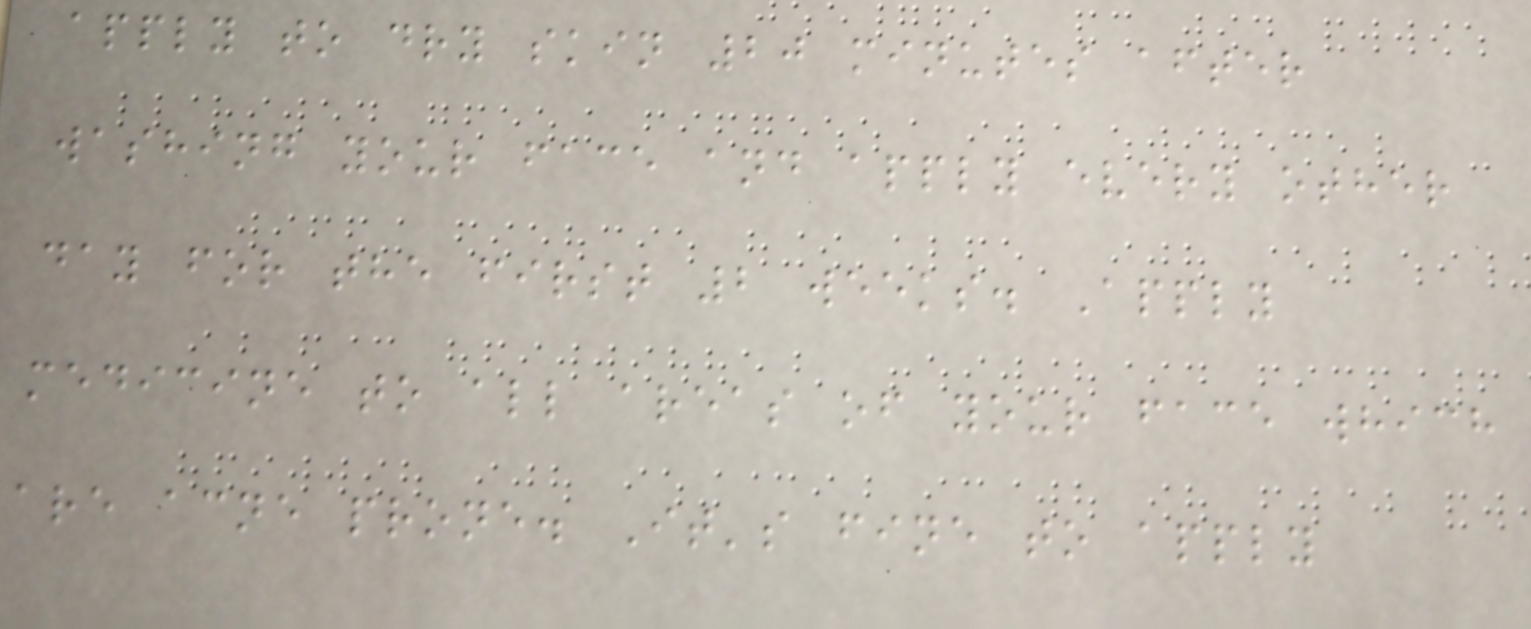apply to dry skin 20 minutes after
washing your face and apply every other
day for the first 2 weeks. Apply
medicine to all areas of your face which
are acne prone. It's fine to apply
